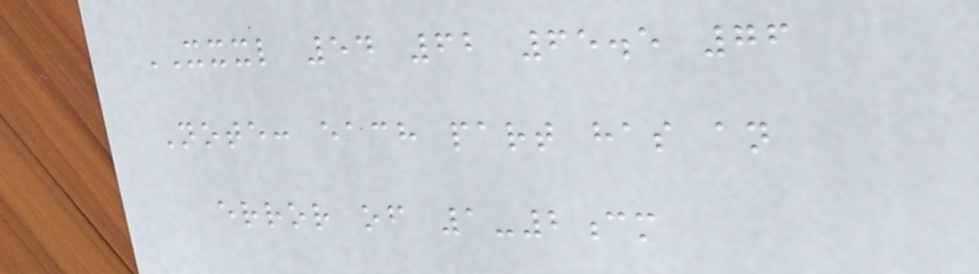XXXL 54 62 65.5 76
Note: each part has an
error of 1-2cm
